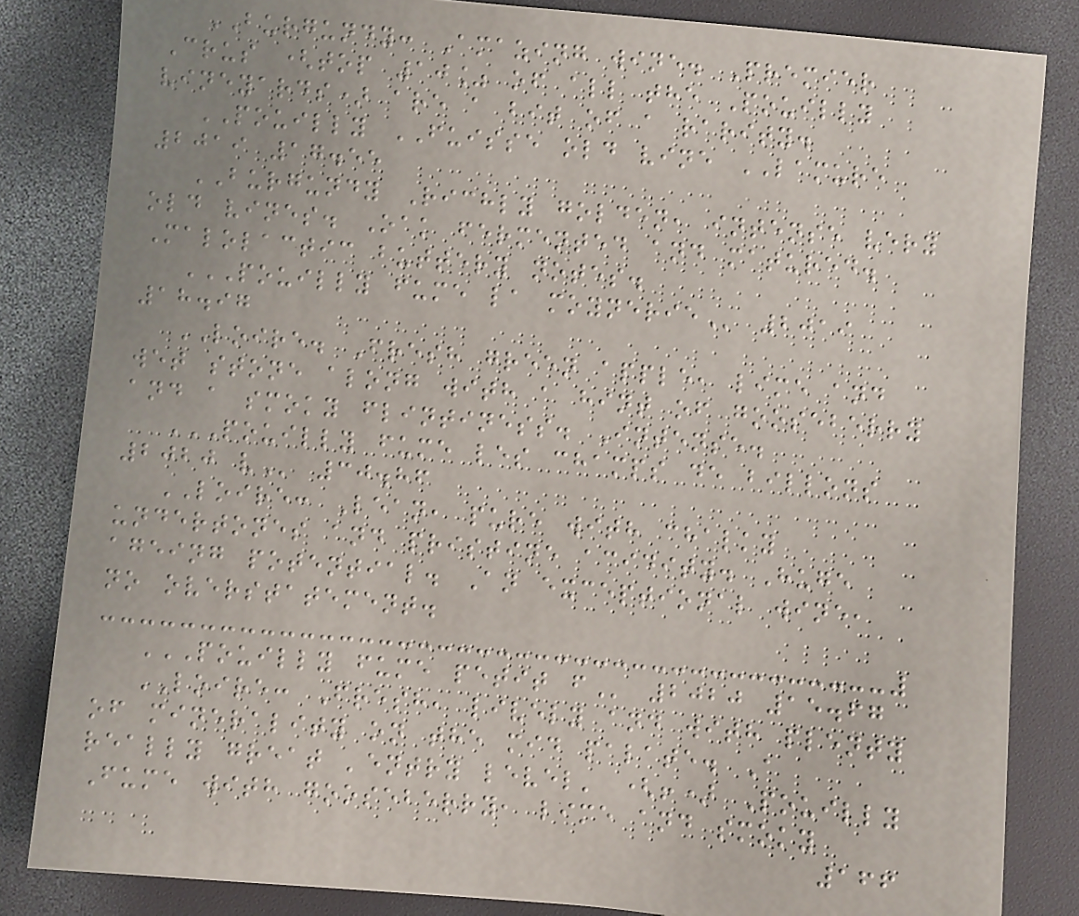BURGUNDY: Amazing wine. Premier
Crus (top 10% of all the Pouilly
vineyards) are a bit of a rarity.
POUILLY FUISSE old vine LAMURE
2019 17.55
BURGUNDY Richly golden, intense very
old vines. Oak fermented and matured.
Malolactic buttery notes.
POUILLY FUME LA MOYNERIE 2019
18.97
LOIRE. Fresh green apple, lime and
wet stone along with a hint of gooseberry
and a smoky flintiness. Intense.
POUILLY FUME LES CHAMPS DE BILLONS
2020 V 30.86
LOIRE: Lean, pure with chalky
undertones and pristine acidity. Huge
ageing potential. An exceptional wine,
no overstatement.
POUILLY FUME PETIT F 2020 15.67
LOIRE: Fresh, lively and with plenty
of minerality on the mid palate. A
really great 'entry level' (!) Pouilly
Fume with gooseberry, lime and smoky
166
